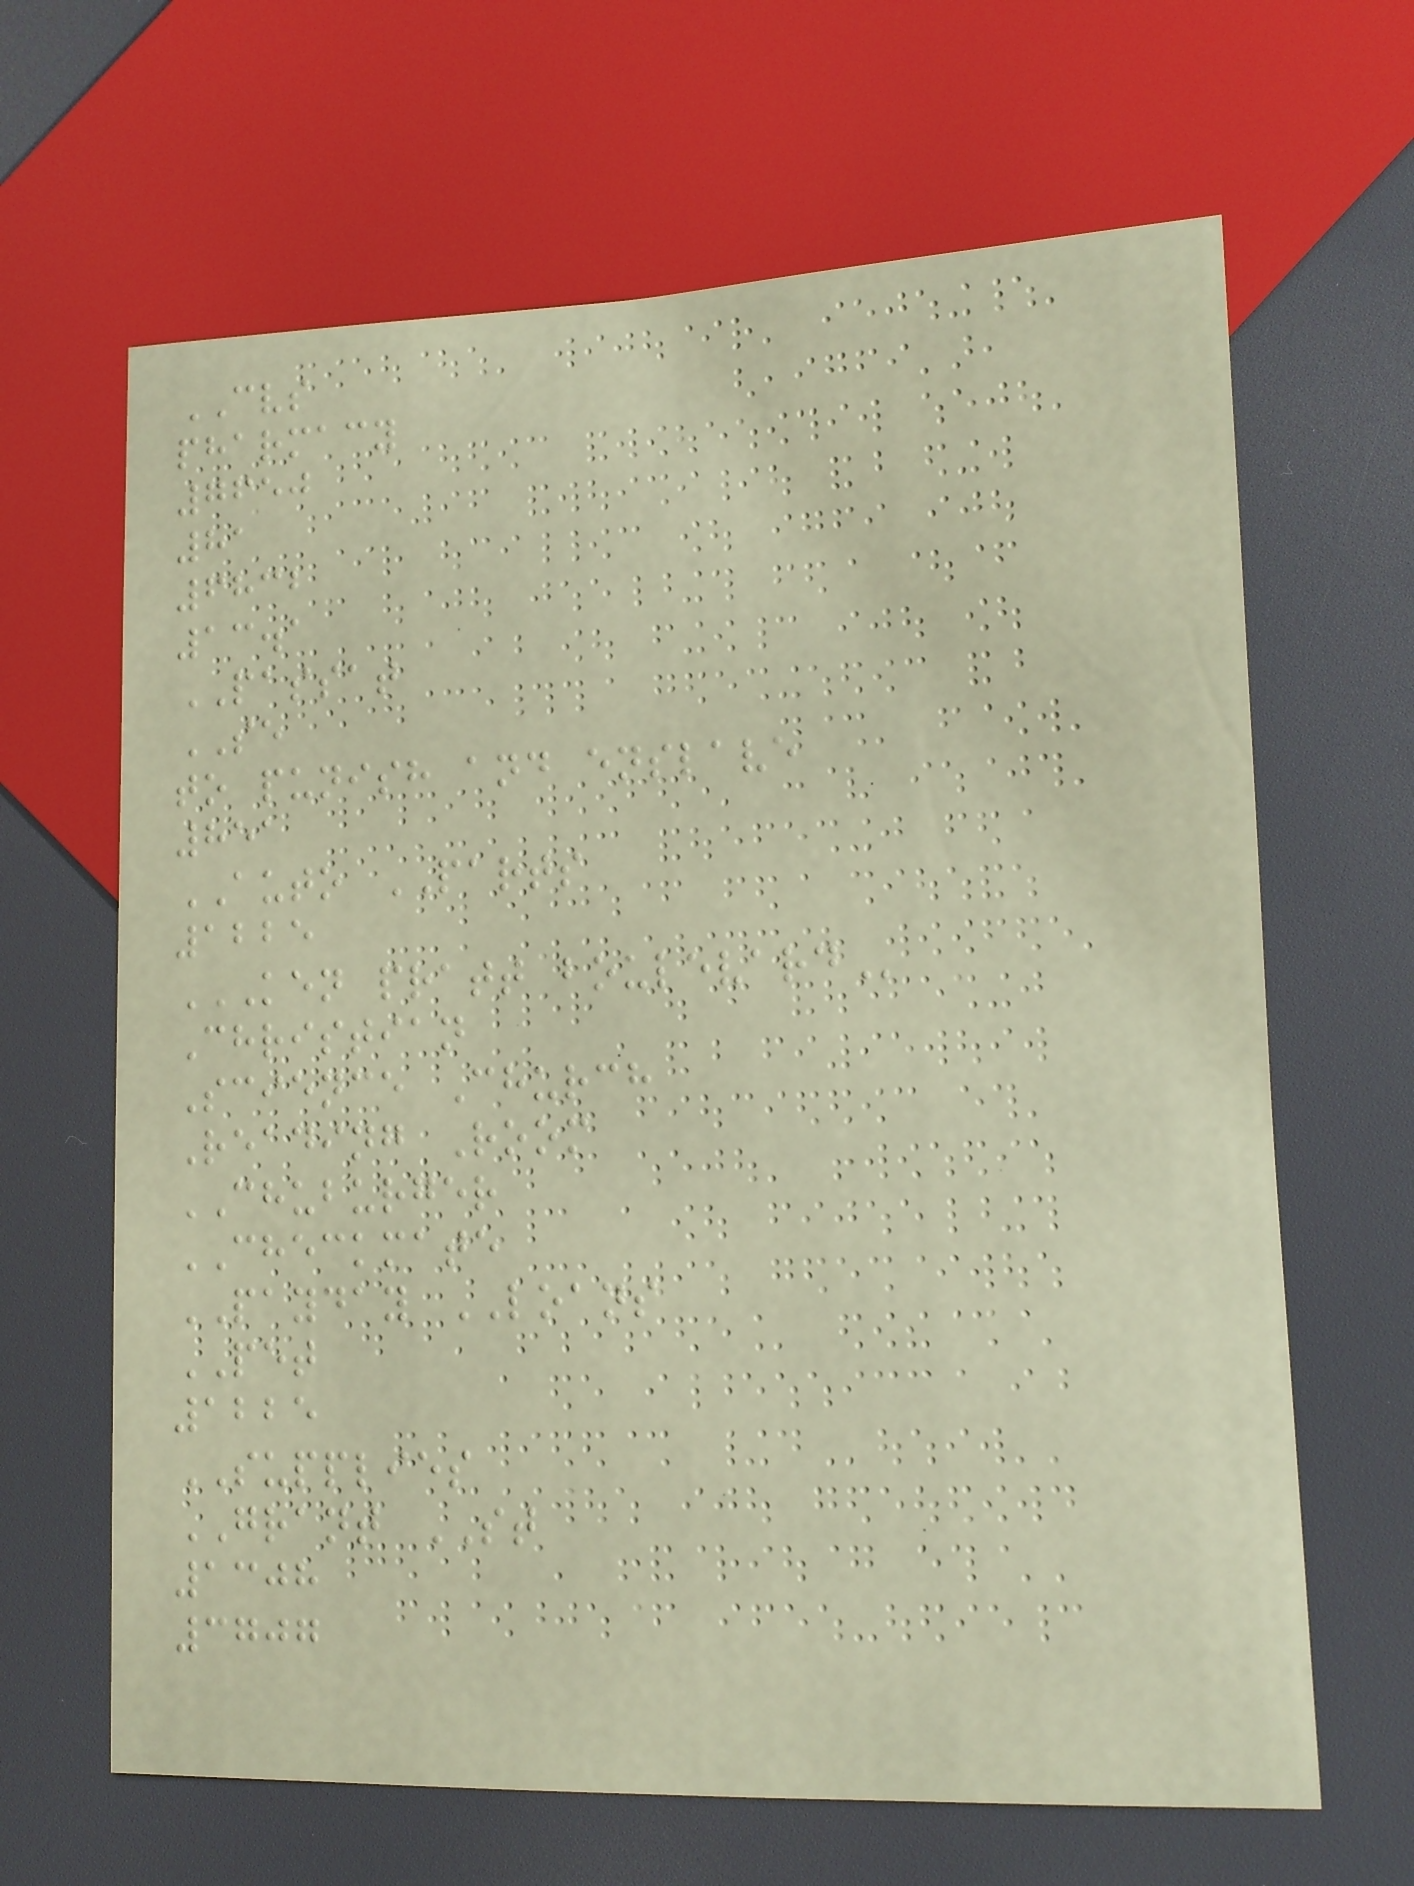CVS
pharmacy
7650
81
6832
13.1
PASSAT
SE
to punish and enslave
851
AUTO PARTS
1225
KEN PRATT BOULEVARD
Christian
Science Church
Reading Room
CHUBURGER
CHECKMATE
PAYDAY LOANS
PET
1225
SUPPLIES
GRANT ST
1308
3707
